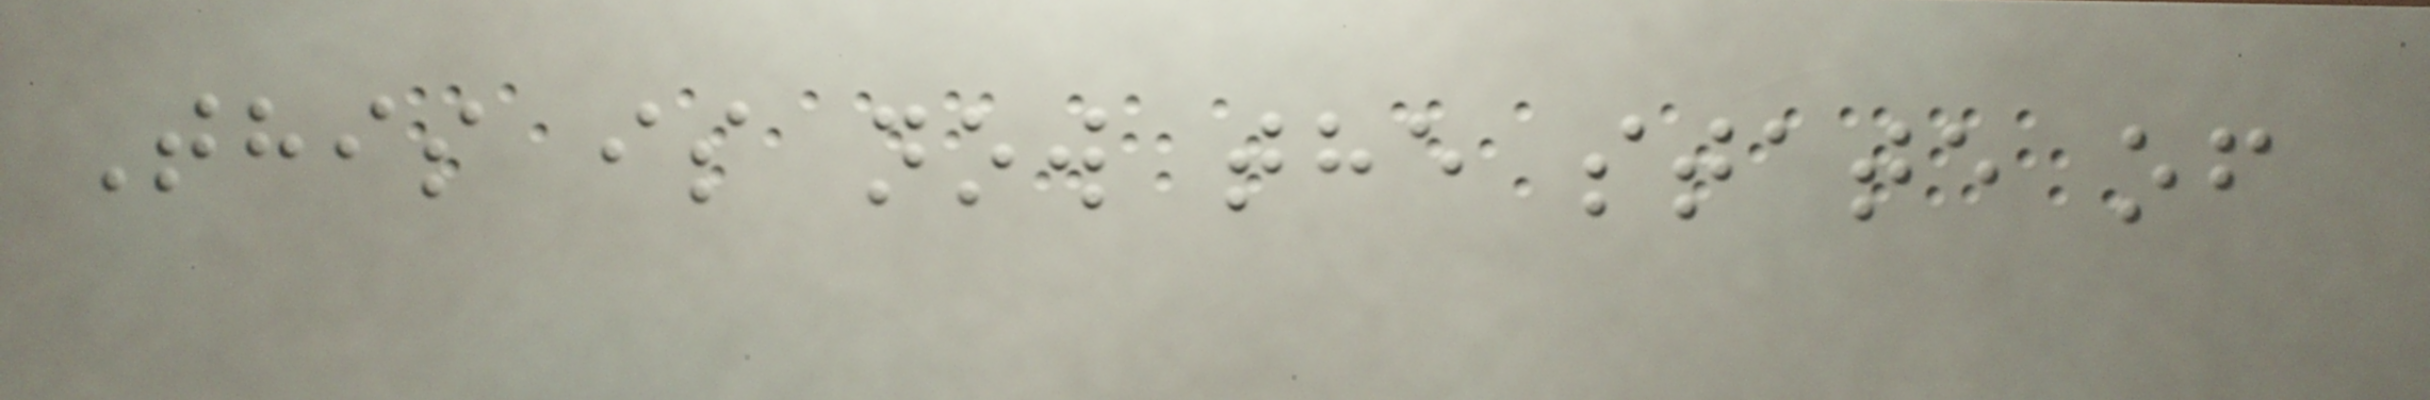This is now the state of
